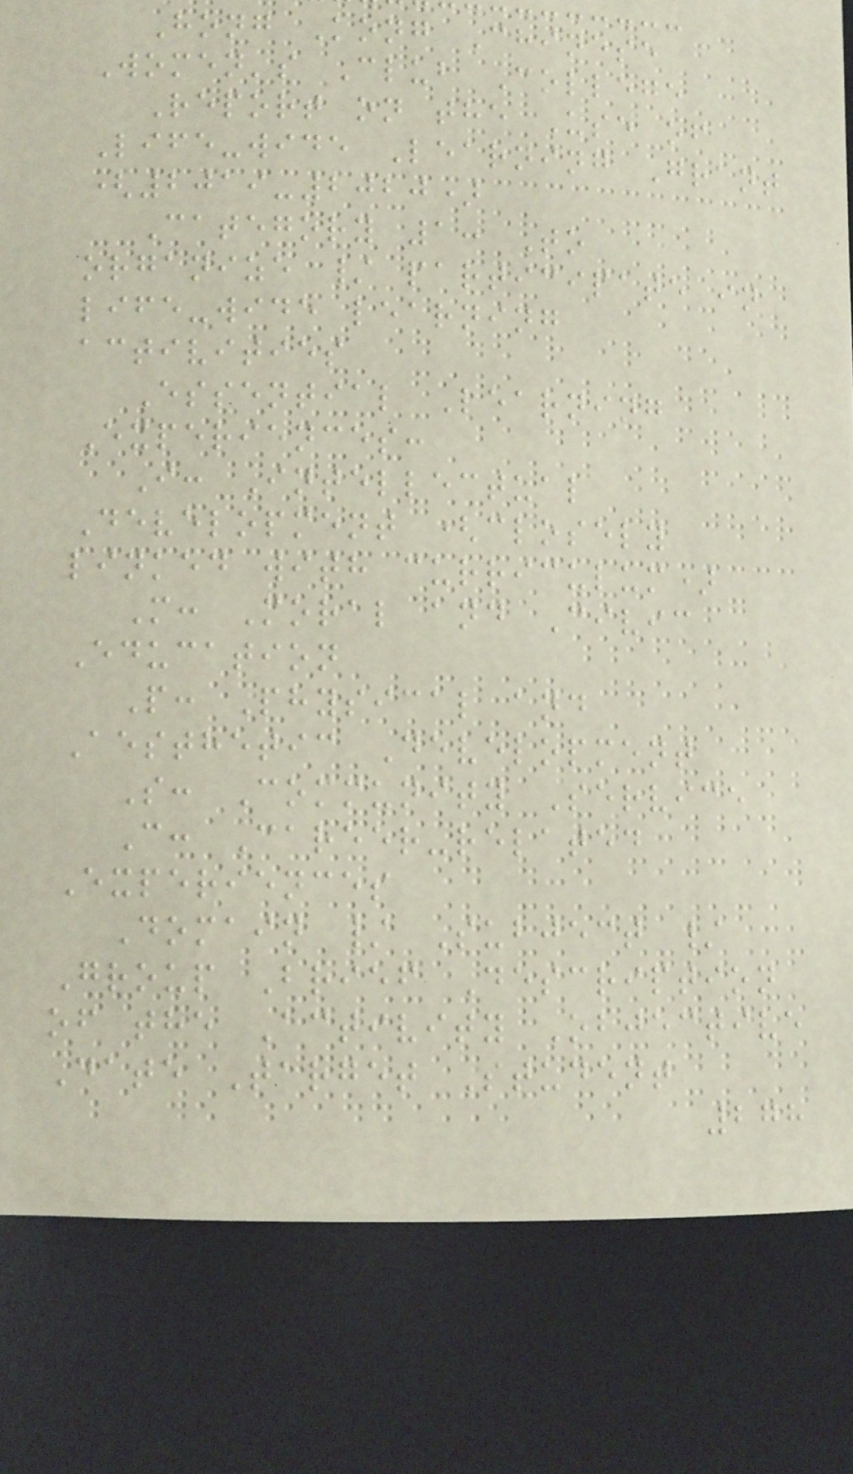Hong Kong Chinese
Women's Club College
Report on the Use of
Life-wide Learning Grant
(2019-2020)
Category 1: To
organize / participate in
life-wide learning
activities
Essential Learning
Experiences:
I: Intellectual
Development (closely
linked with curriculum)
M: Moral and Civic
Education
P: Physical and
Aesthetic Development
S: Community Service
C: Career-related
Experiences
Domain / Subject /
Group Brief Description
of the Activity Objective
Date Target Student
278
